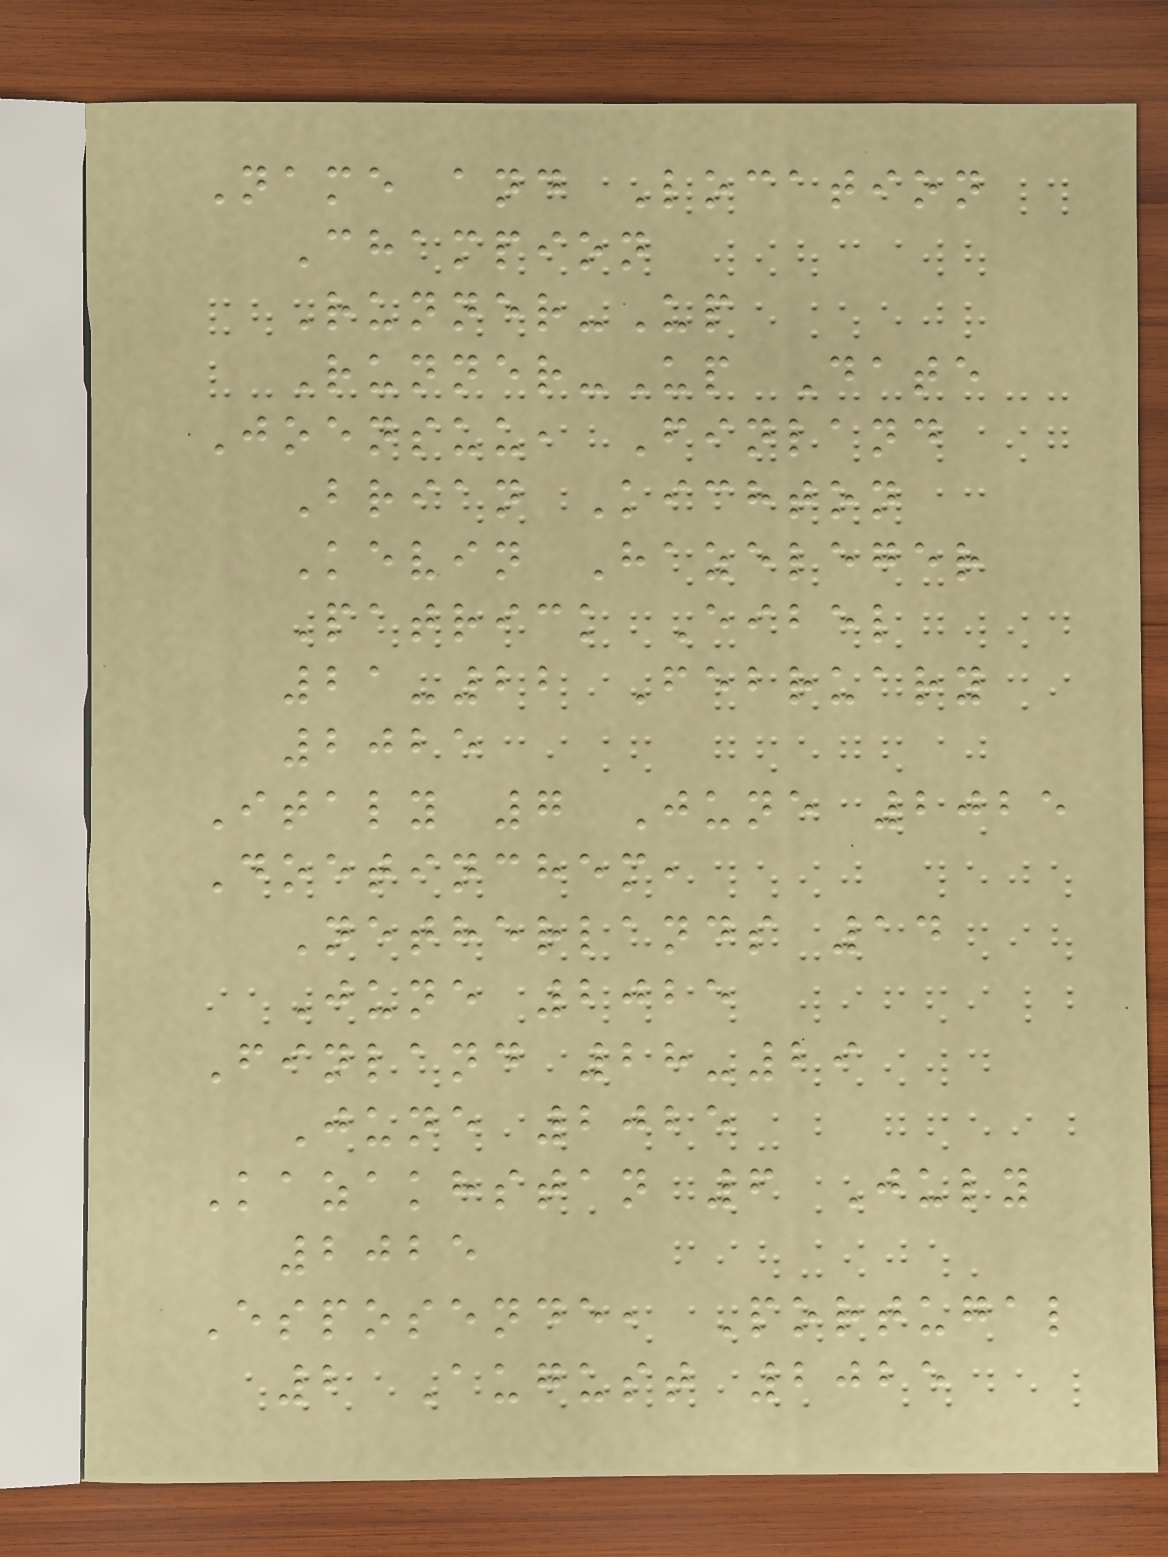Name and Location
Champion
Runner-Up
Runner-Up Date
Joensuu, Finland
Brian Kichton
Kevin Hazeleger
Patrick Eibel
21-22 February
2025
Italy 7 June 2025
Doetinchem,
Netherlands 14
June 2025
Finland 28-29
June 2025
Kazakhstan 6 July
2025
Esposende, Portugal
2 August 2025
